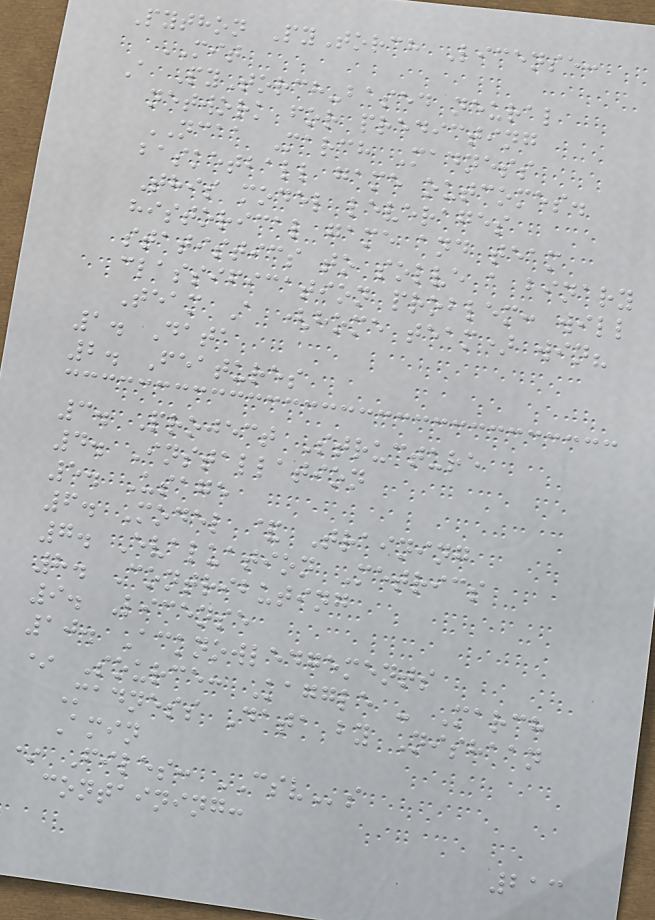Python PyTorch License:
MIT
A PyTorch-based neural
network for predicting
NCAA March Madness
basketball game outcomes.
This model leverages
historical game and team
statistics to solve a binary
classification problem: will
Team A (home team) win?
1. Data
2. Features
3. Project Structure
4. Installation
5. Usage
6. Model & Training
7. Evaluation Metrics
8. Contributing
9. License
10. Acknowledgements
* Source: Kaggle - March
Madness Data by Nishaan
Amin
* Files: CSVs
containing:
213
